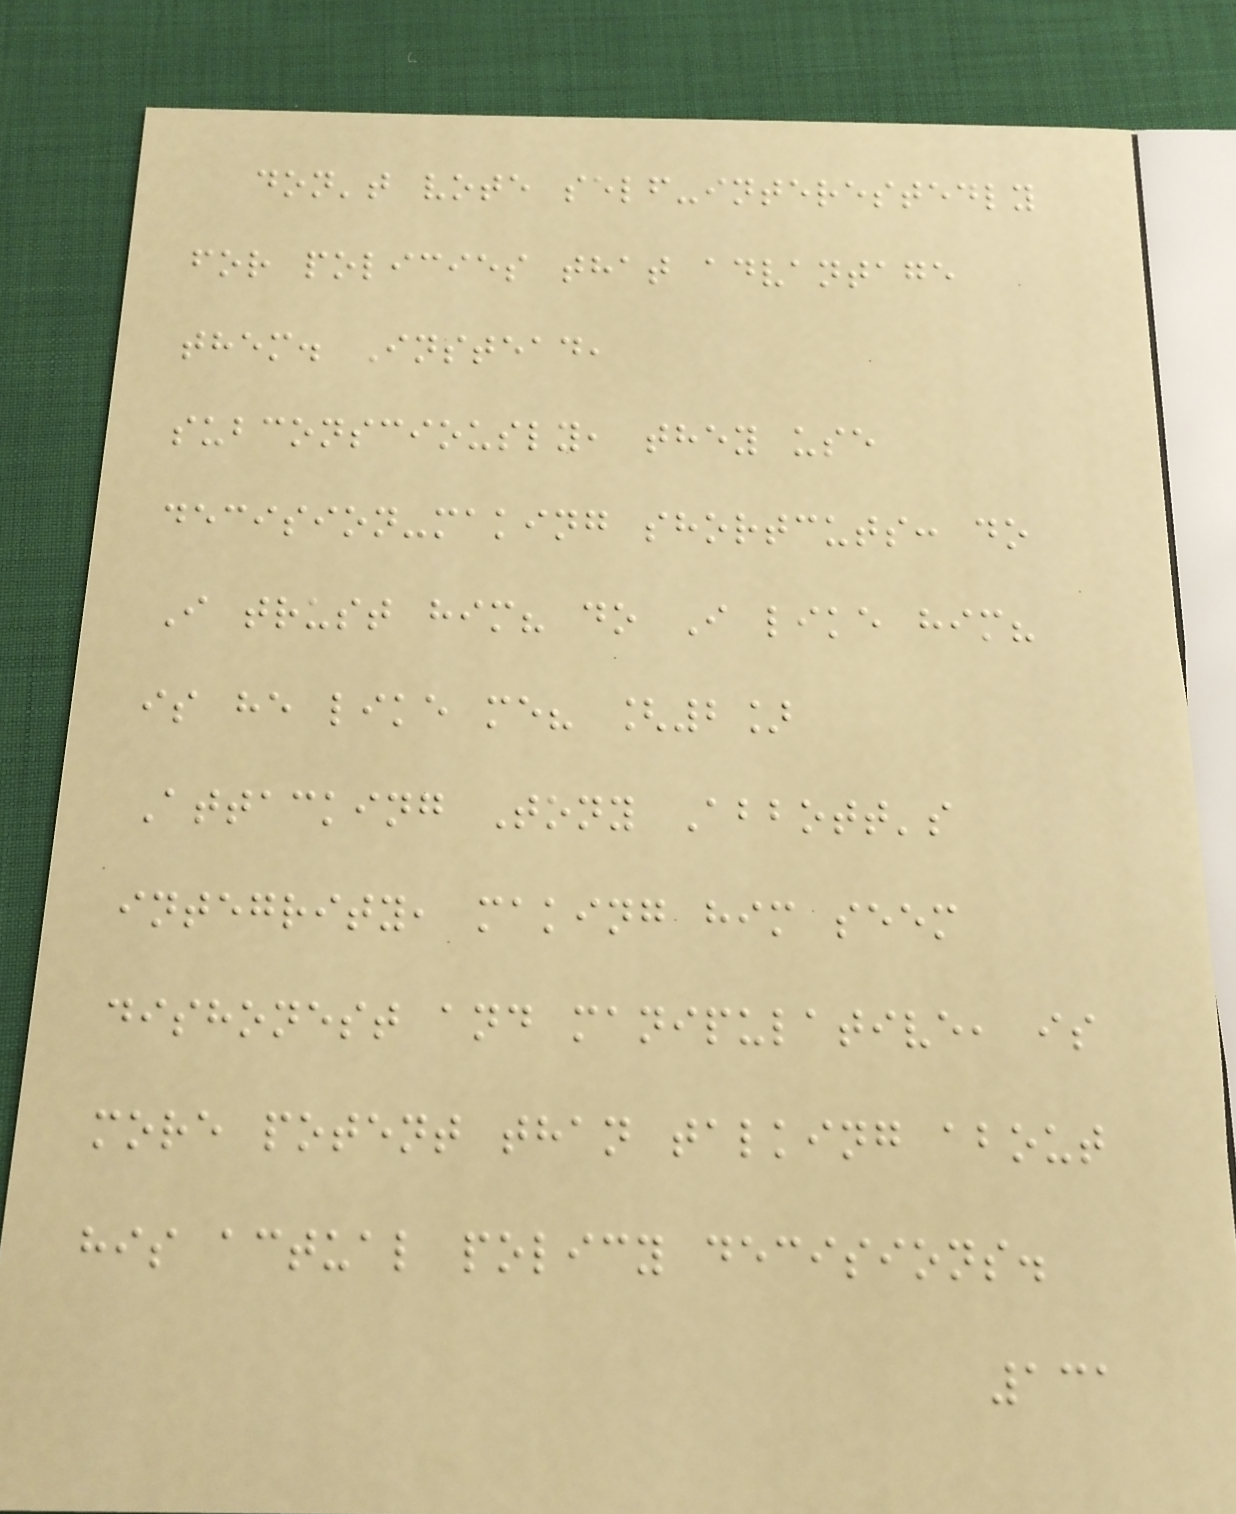don't vote self-interestedly
for policies that advantage
them. Instead,
subconsciously, they use
decision-making shortcuts: do
I trust him? do I like him?
is he like me? [2]
Attacking Tony Abbott's
integrity, making him seem
dishonest and manipulative, is
more potent than talking about
his actual policy decisions.
131
